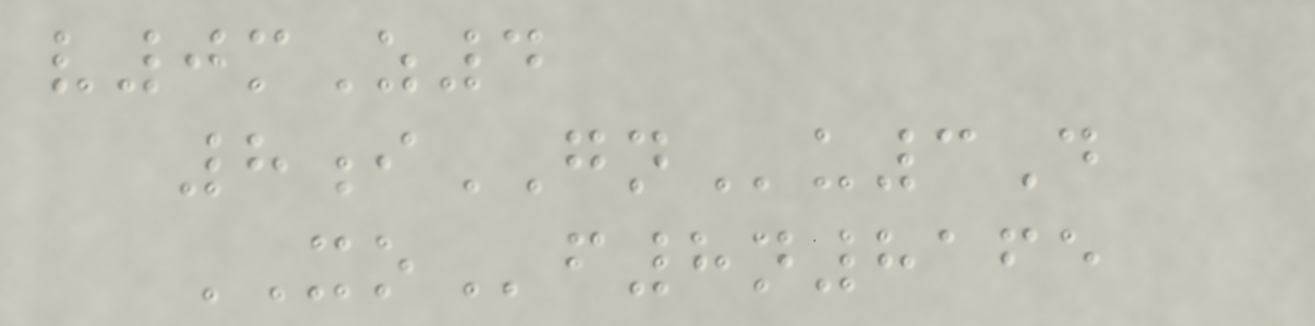v0mZ4
8iGNu3D
XOf8n8165
